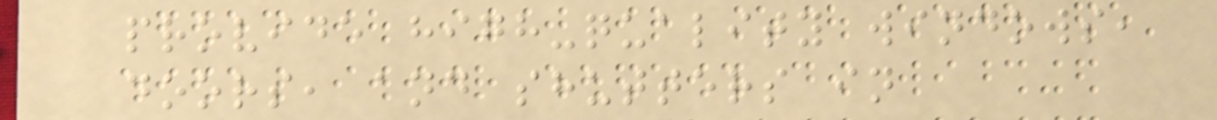provide high-quality windows,
doors, and shutters in
